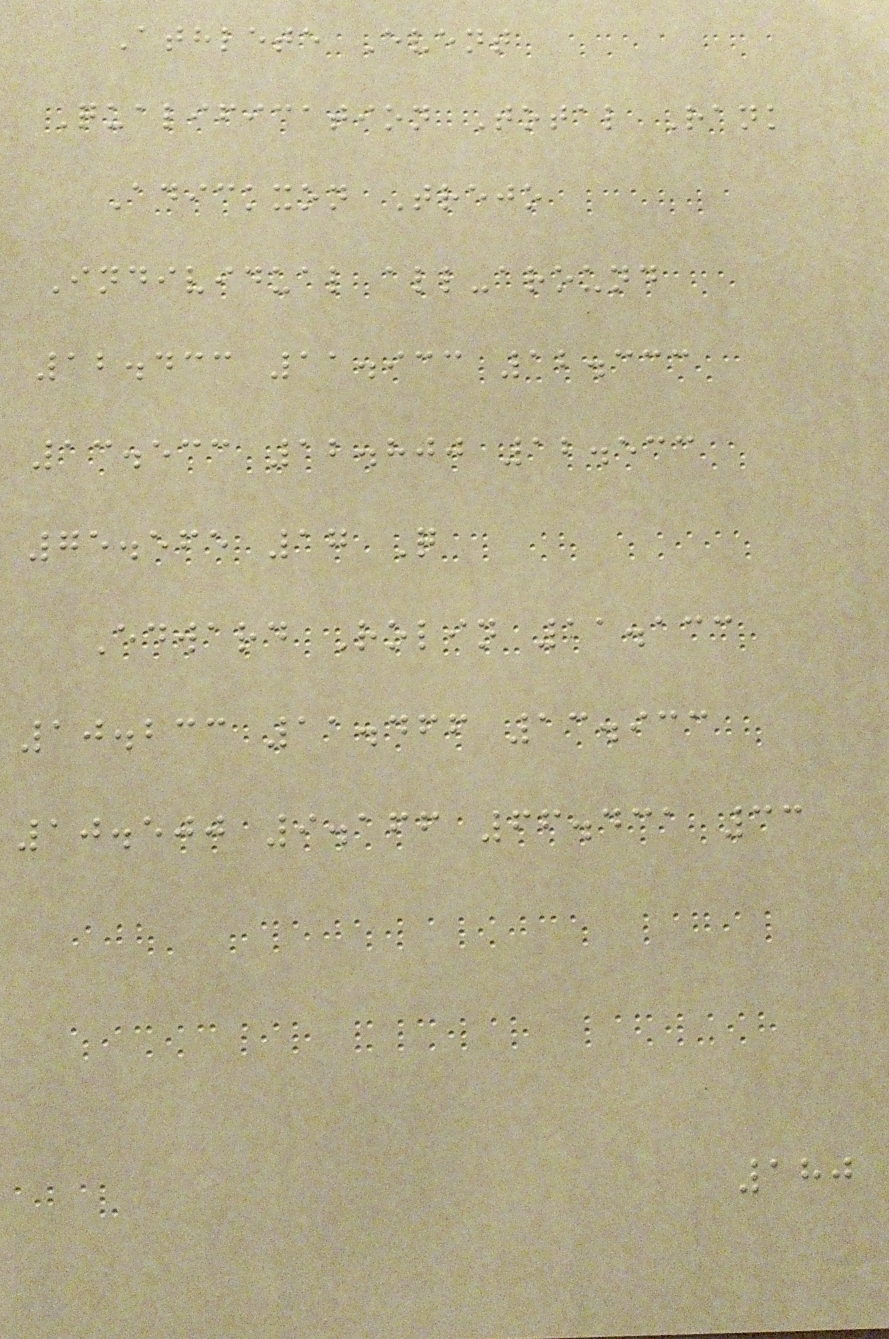Athlete Event
Qualification Total Rank
Adickxon Trejo
Individual all-around
12.433 11.933 12.333
13.533 12.800 12.533
75.565 17 Q
Edward Rolin 11.133
10.233 11.466 13.933
10.500 9.166 66.431 33
180
